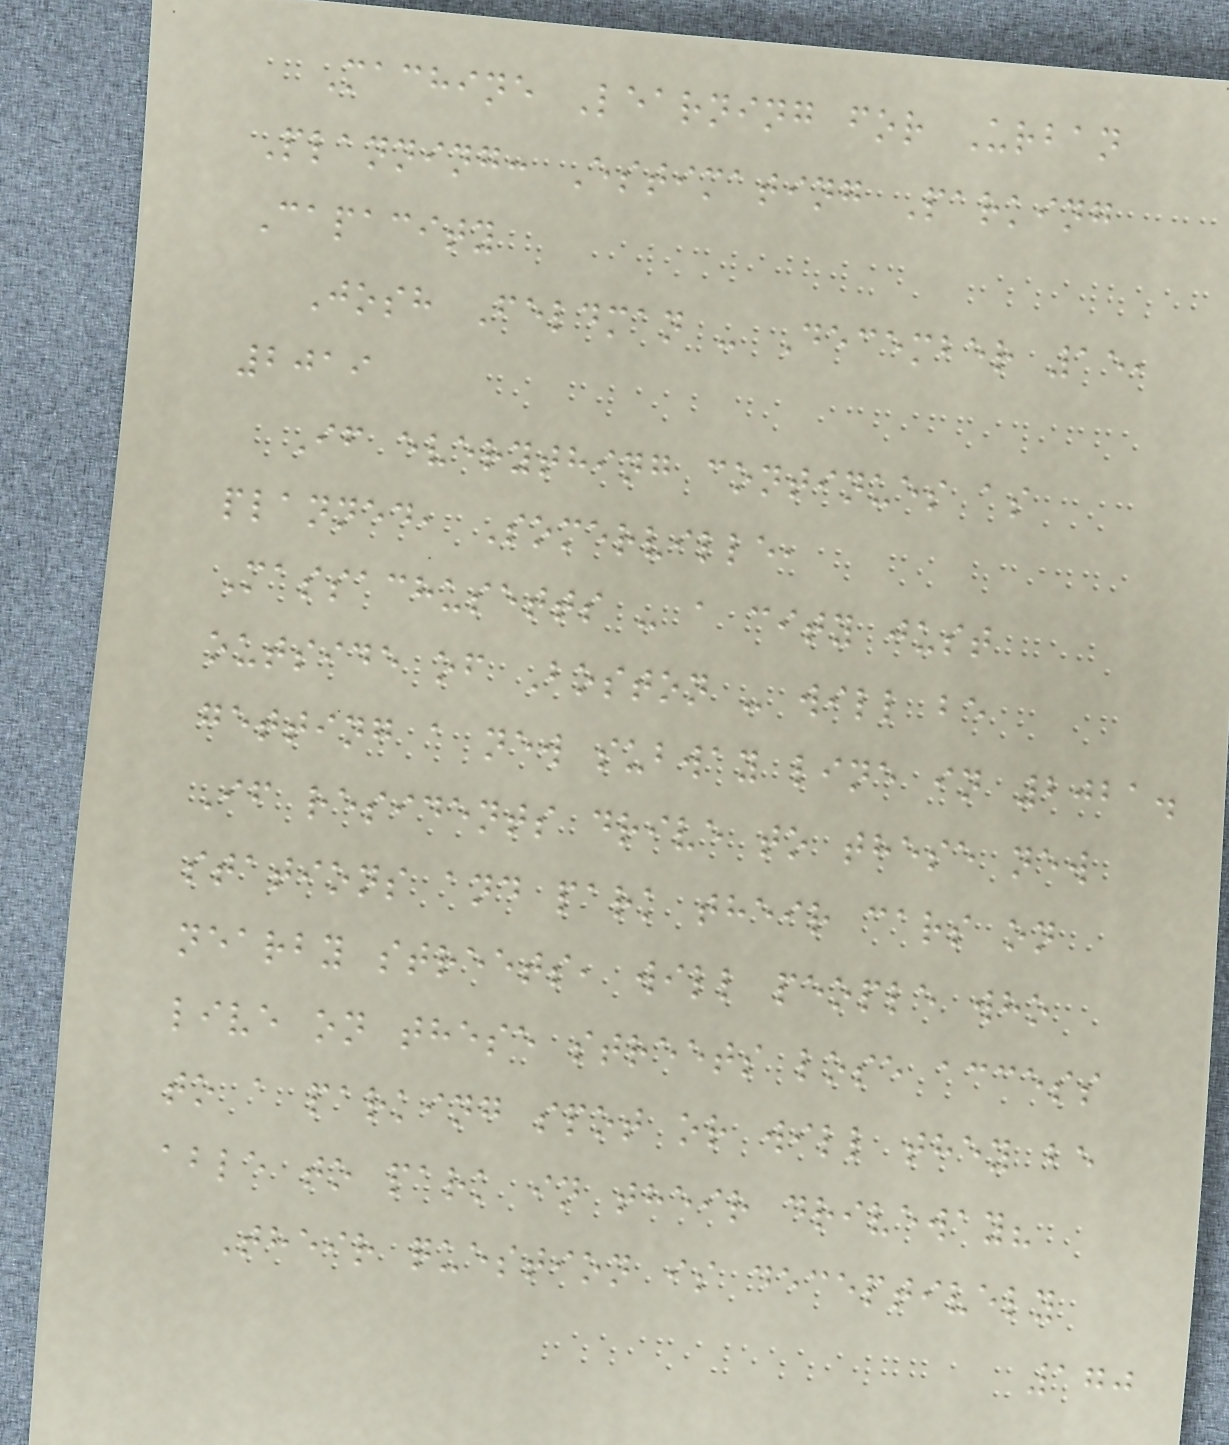Machine Learning for Urban
Planning: Estimating Parking
Capacity
Josh Feldman - December 15,
2019
If everything continues as
planned, Somerville,
Massachusetts - a city just
outside of Boston - will be
getting a new subway line in 2021.
If residents drive to these new
stations and park their cars on
nearby streets, will people who
live on these streets lose access
to a parking spot or will they be
able to park in their driveway?
Their question is deceptively
170
